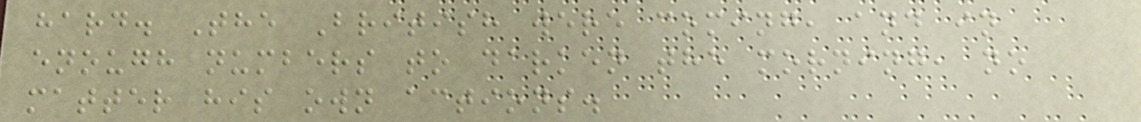hard. The British were coming, and in
enough numbers to darken the morning, no
matter his own actions.
